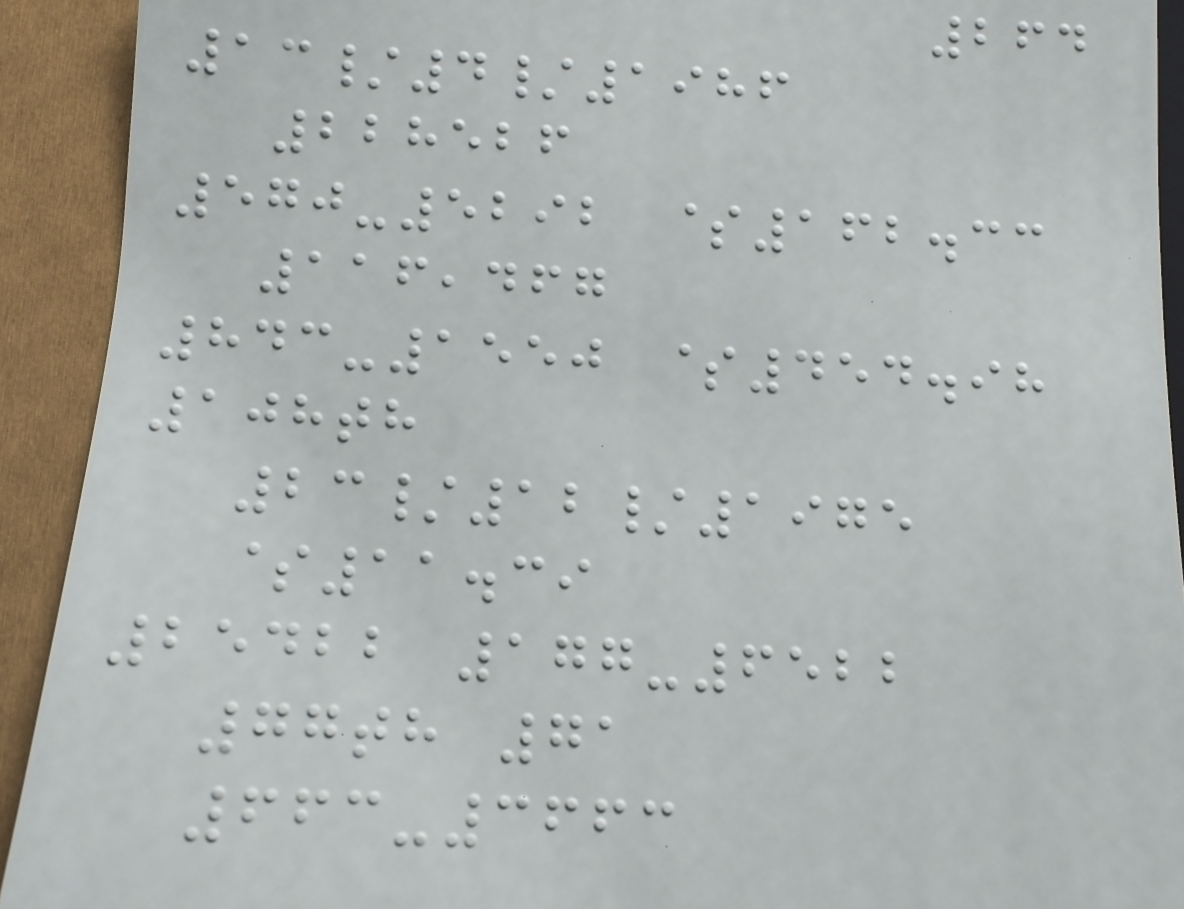264
13/4/1986
228526
570-5292 $162.33
116,467
843-1550 $454.98
108th
23/12/1975
$11.39
25422 177-6522
77th 71
663-3663
